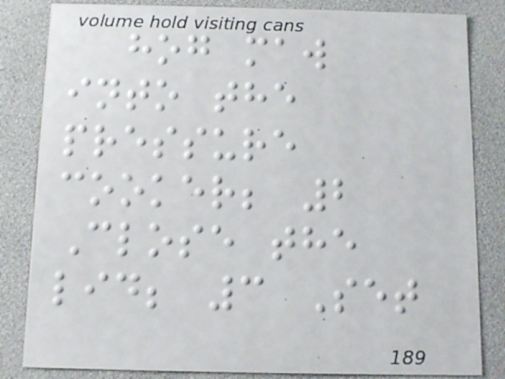hog maw
into the
pressure
cooker; 2
Close the
lid; 3 Set
